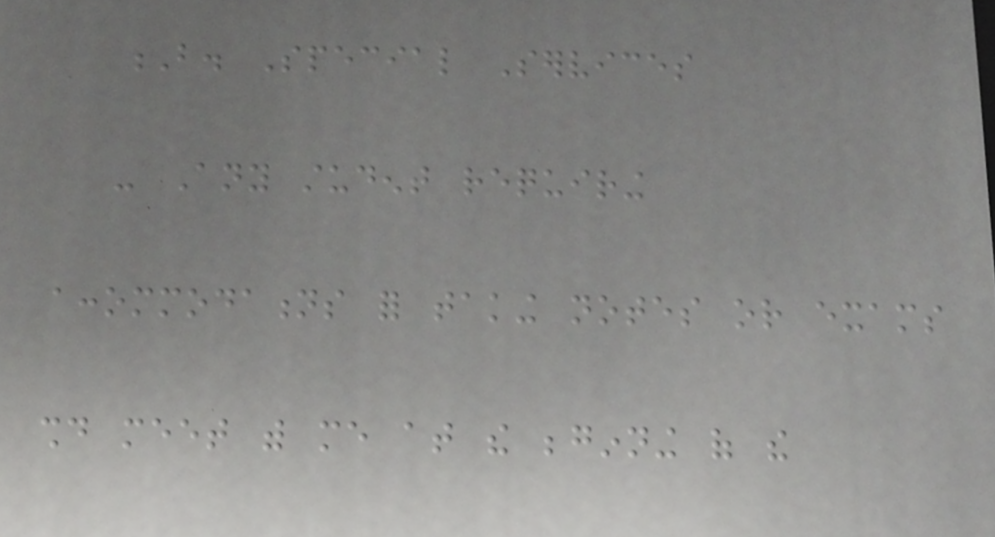B. Special Services
- Any student requiring
accommodations for taking notes or exams
should meet with me at the beginning of the
